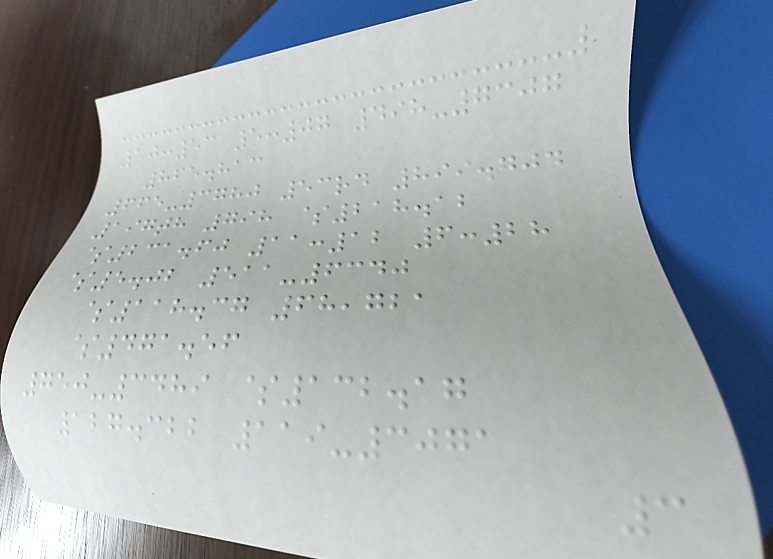10:53 5:07 498-7307
865.813
665-3780 53rd 899.704
197th 798 $218.12
$231.60 11:12 6:28
$5.02 511-6340
$118.37 68,721
$471.56
750-3489 $132.17
127.322 119-3071
3
